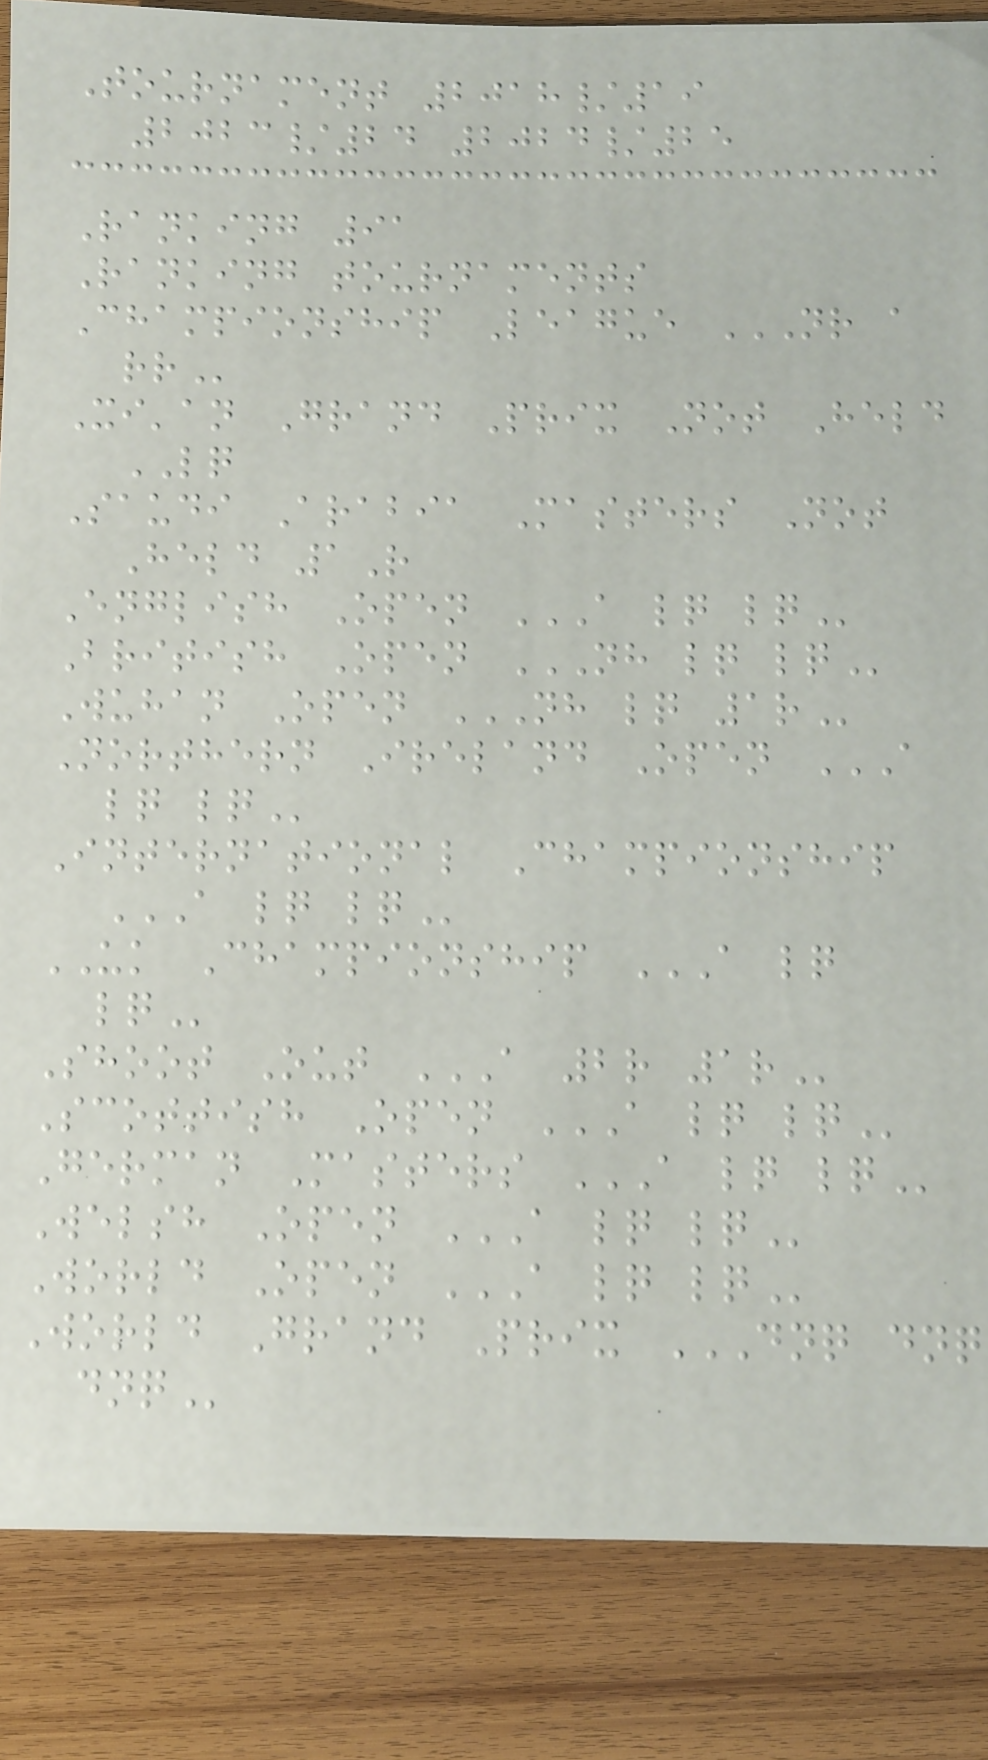Tournament 2018/19
2023/24 2024/25
Ranking 91
Ranking tournaments
Championship League NR A
RR
Xi'an Grand Prix Not Held
LQ
Saudi Arabia Masters Not
Held 1R
English Open A LQ LQ
British Open NH LQ LQ
Wuhan Open NH LQ 1R
Northern Ireland Open A
LQ LQ
International Championship
A LQ LQ
UK Championship A LQ
LQ
Shoot Out A 2R 1R
Scottish Open A LQ LQ
German Masters A LQ LQ
Welsh Open A LQ LQ
World Open A LQ LQ
World Grand Prix DNQ DNQ
DNQ
